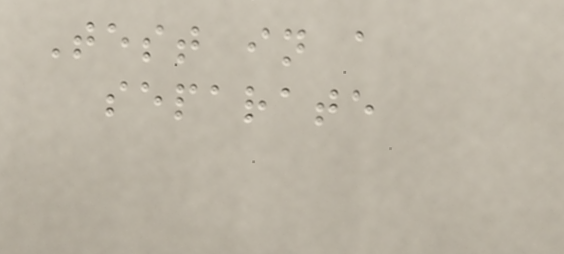Test in a
separate
